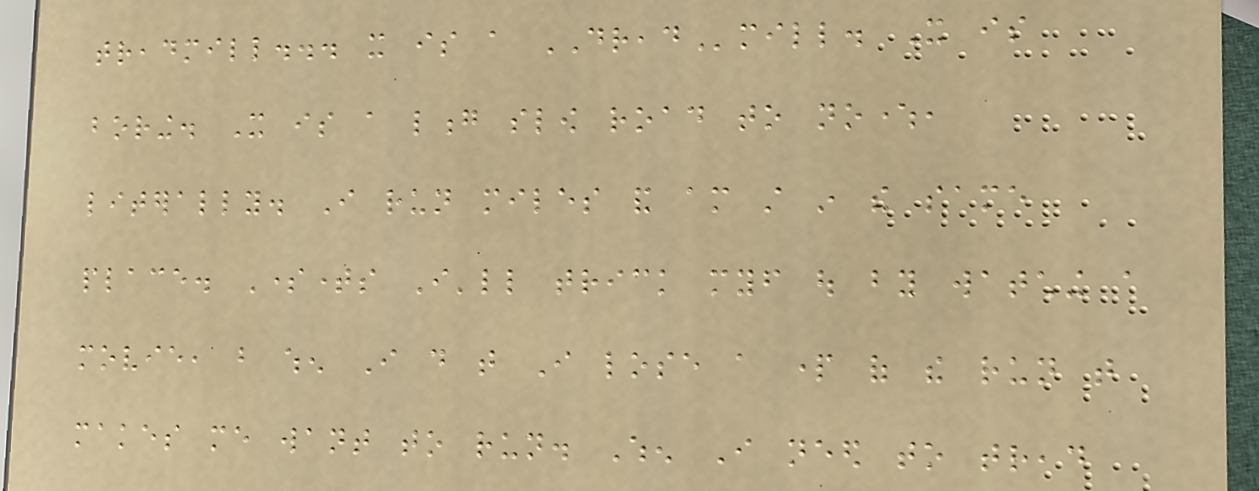treadmill... it is a DREADmill. It is
boring. It is a long slow road to nowhere,
literally. I run miles and am still in the same
place. Sometimes I'll trick myself out by watching a
movie, but when I do that I lose a part of the run that
makes me want to run. When I need to tread
